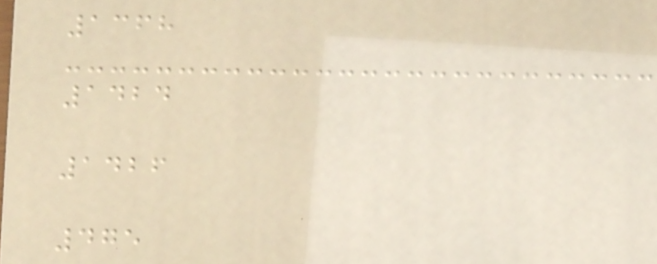1368
1424
1426
475
